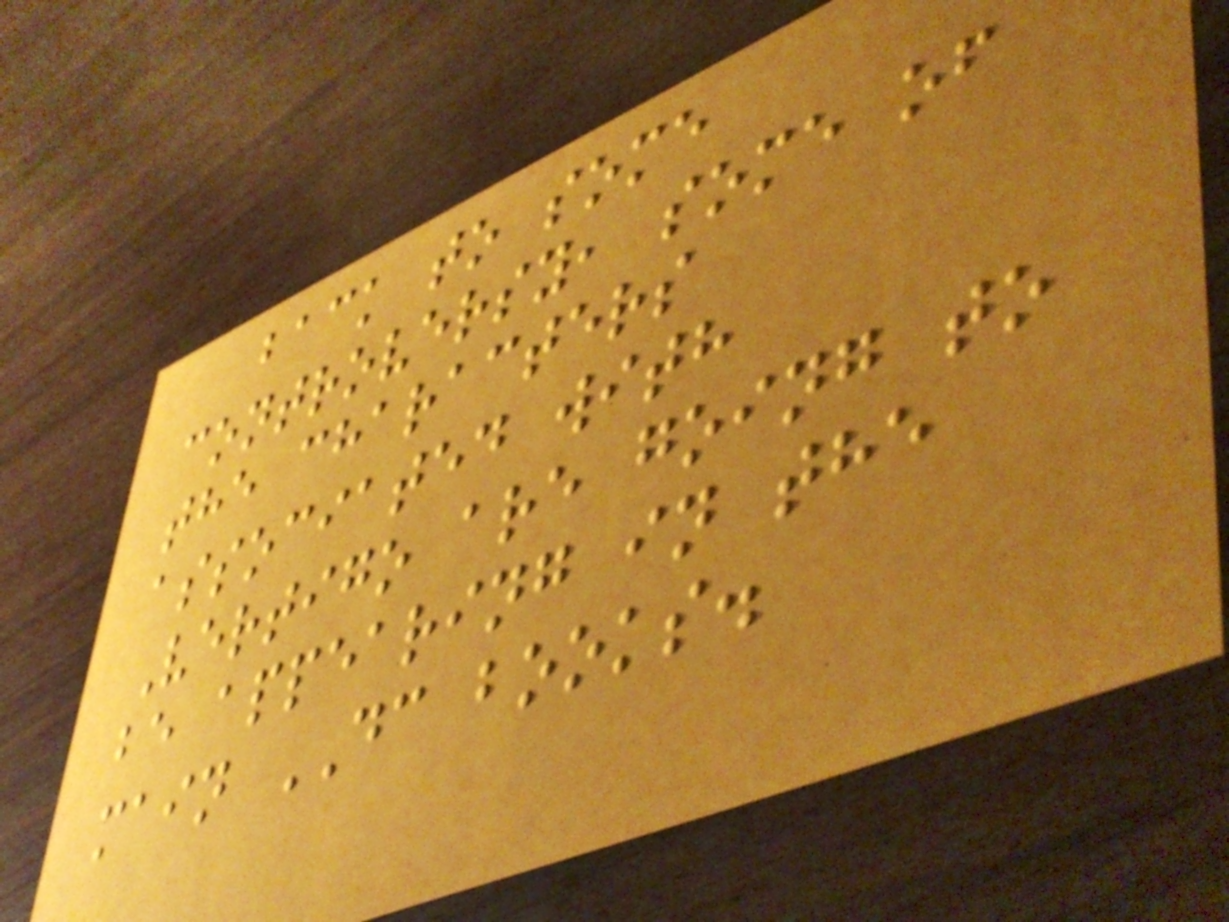back to some
controversy, some of
the characters
associated with
Vertigo are going to
be appearing in the
main DC books.
